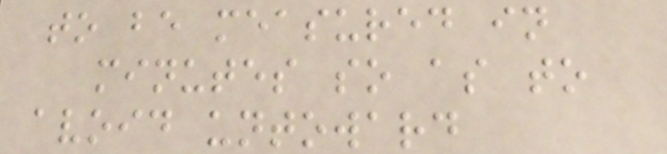to be measured in
minutes so as to
avoid untoward
